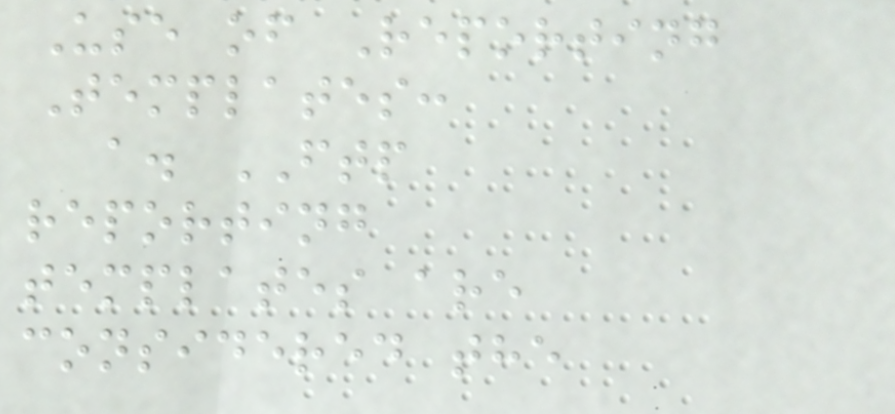Use of Reporting
Templates:
a. FTP
reporting
templates are
considered the
